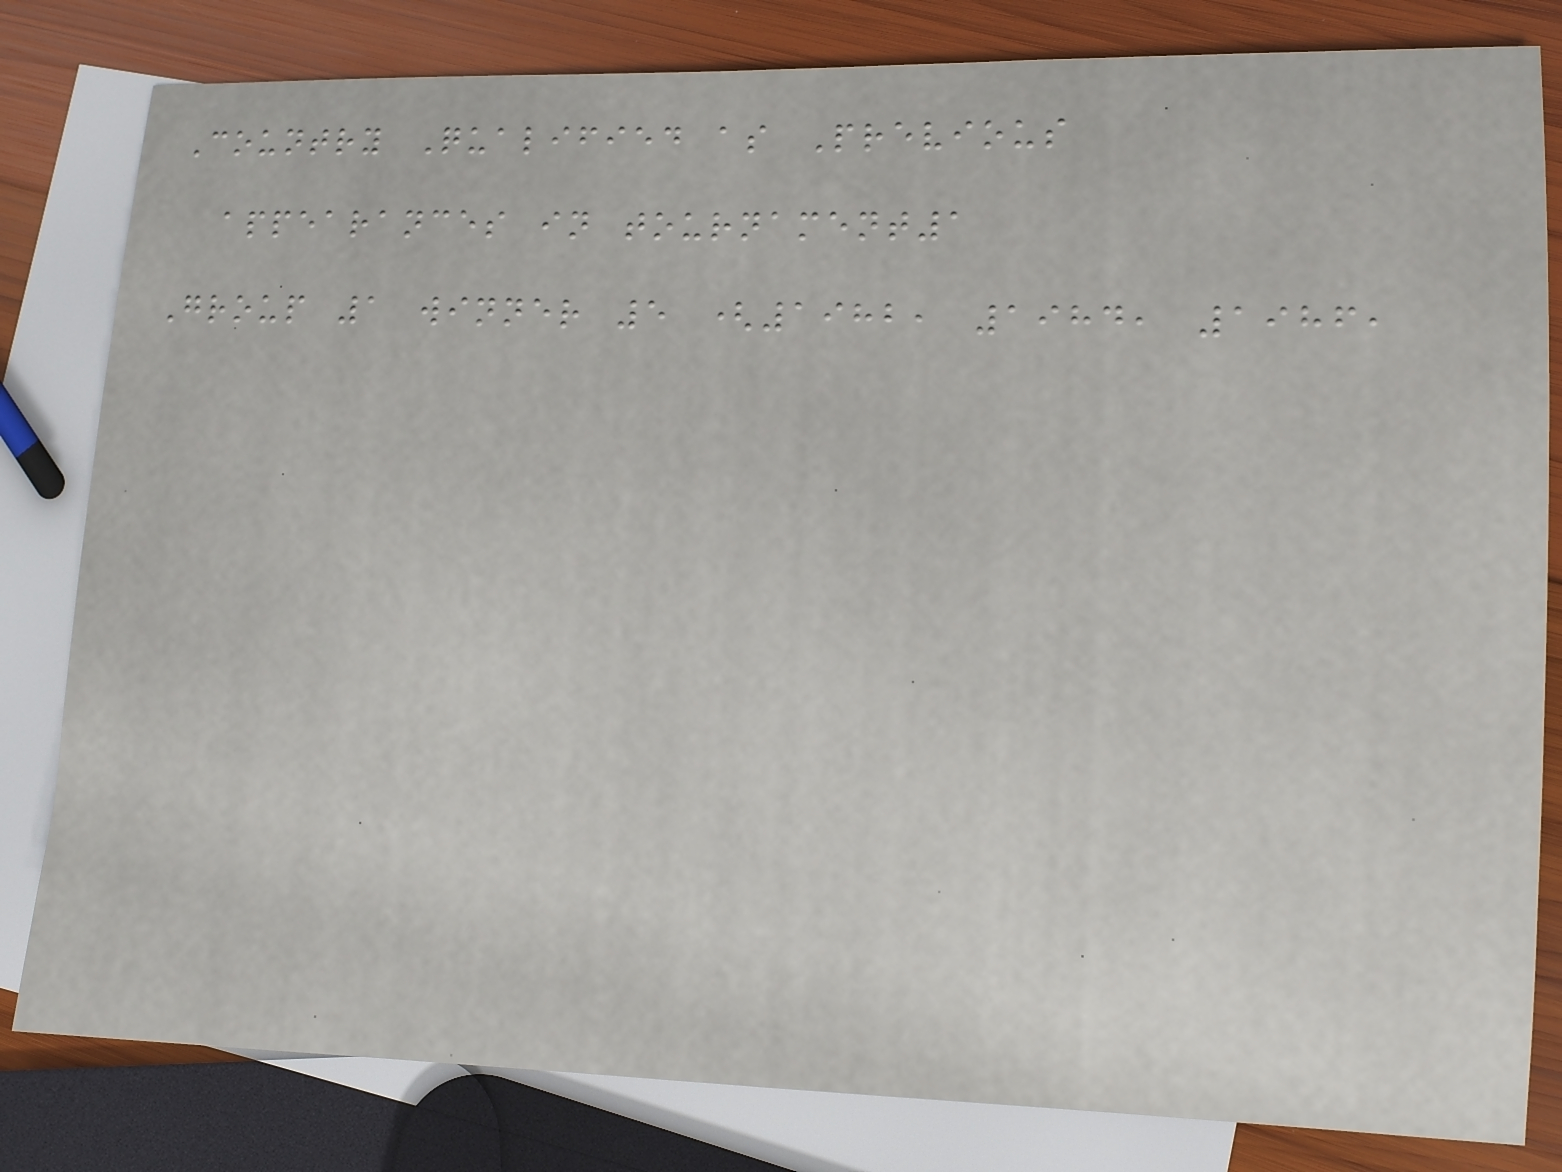Country Qualified as Previous
appearances in tournament1
Group 1 winner 5 (1982, 1984, 1986,
